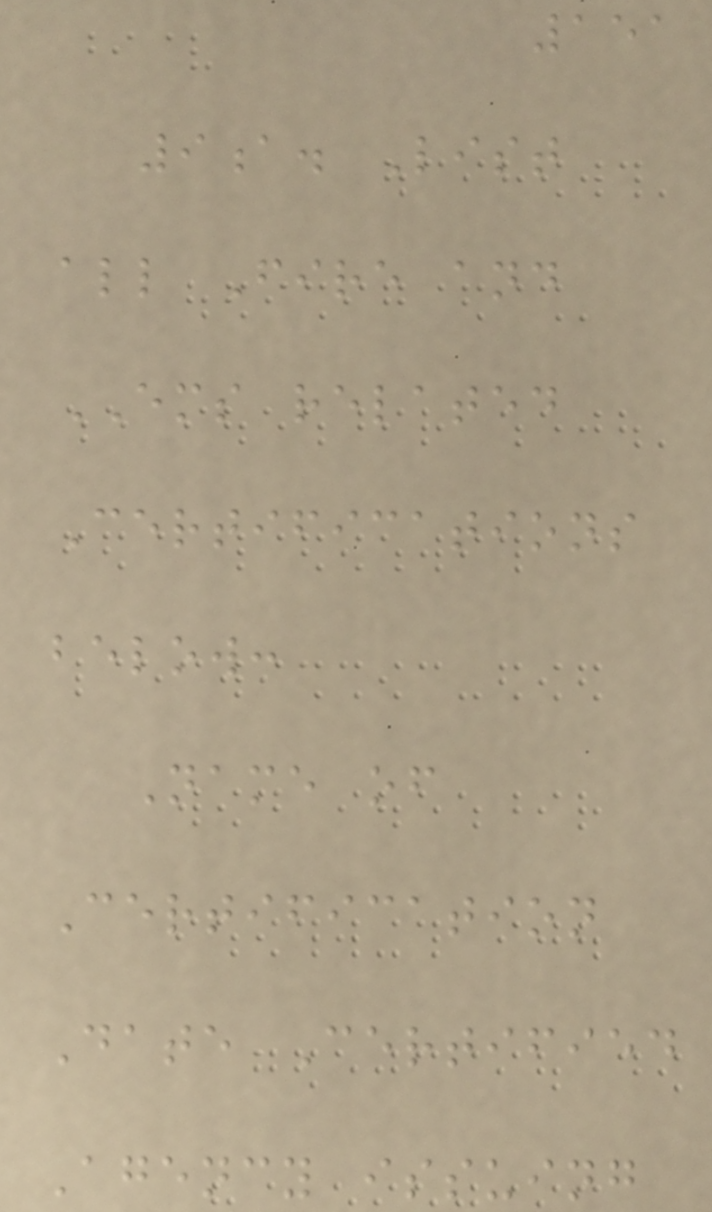151
9a. List
all Fire and
EMS related
Certifications
below:
Name of
Certification
Date Certified
Agency issuing
